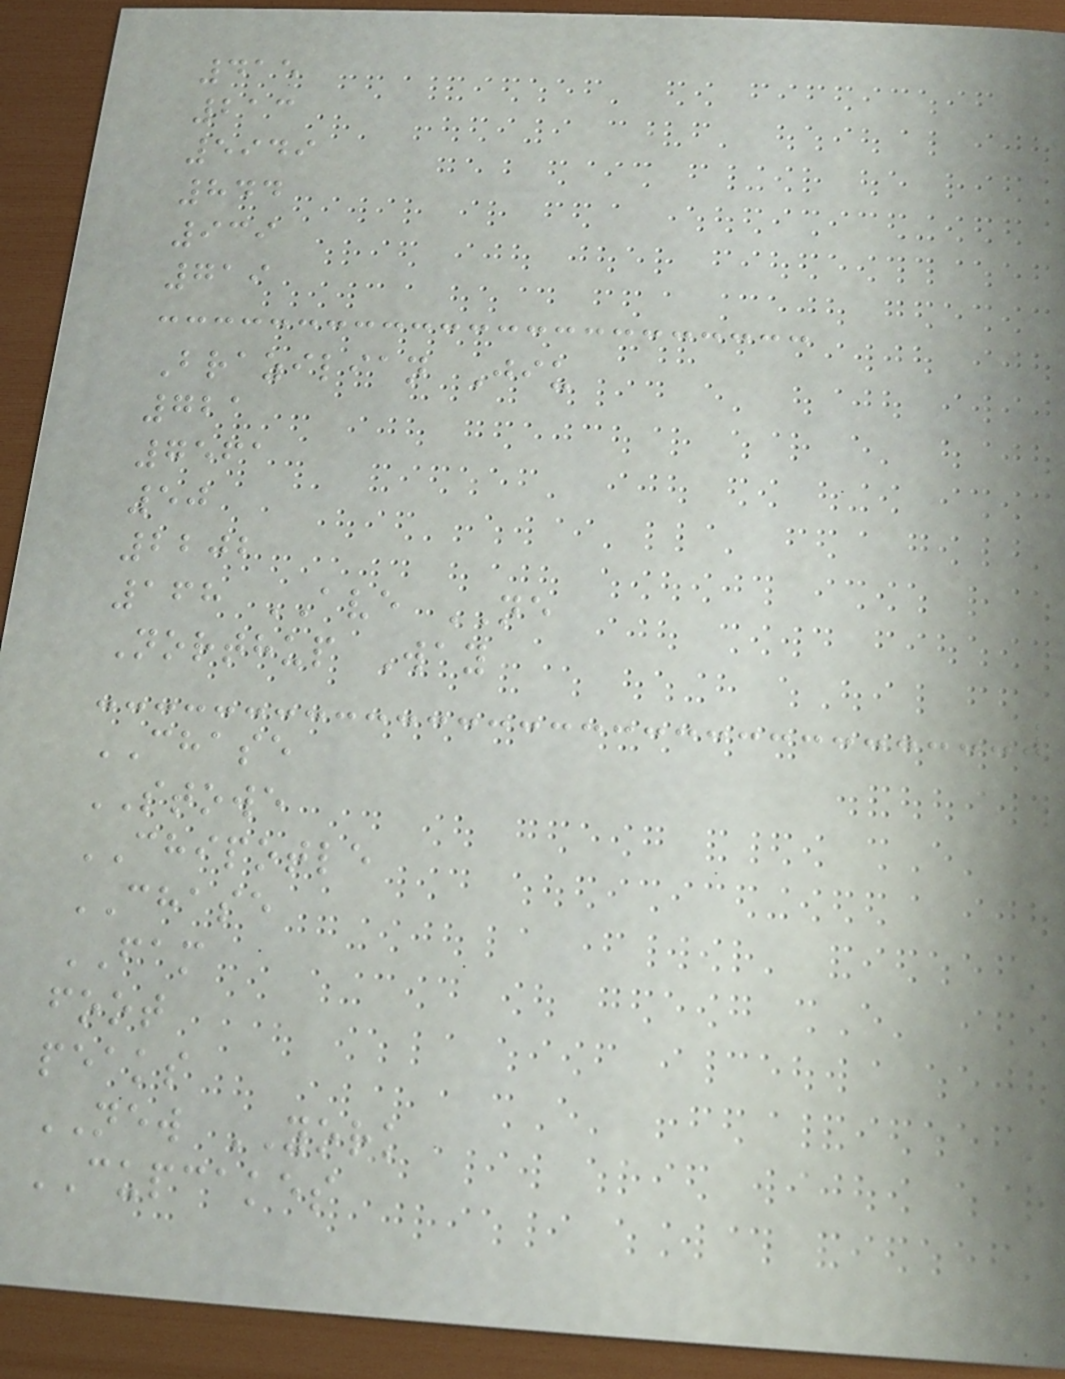415
213
5949
844
939
719
Brazilian Jiu
721
7561
50
2202
168 AVE NE
Northup Way
CHASE
STOWE
CHIPOTLE
CHASE
FAM
foot
peaks
NEW YORK
CUPCAKES
